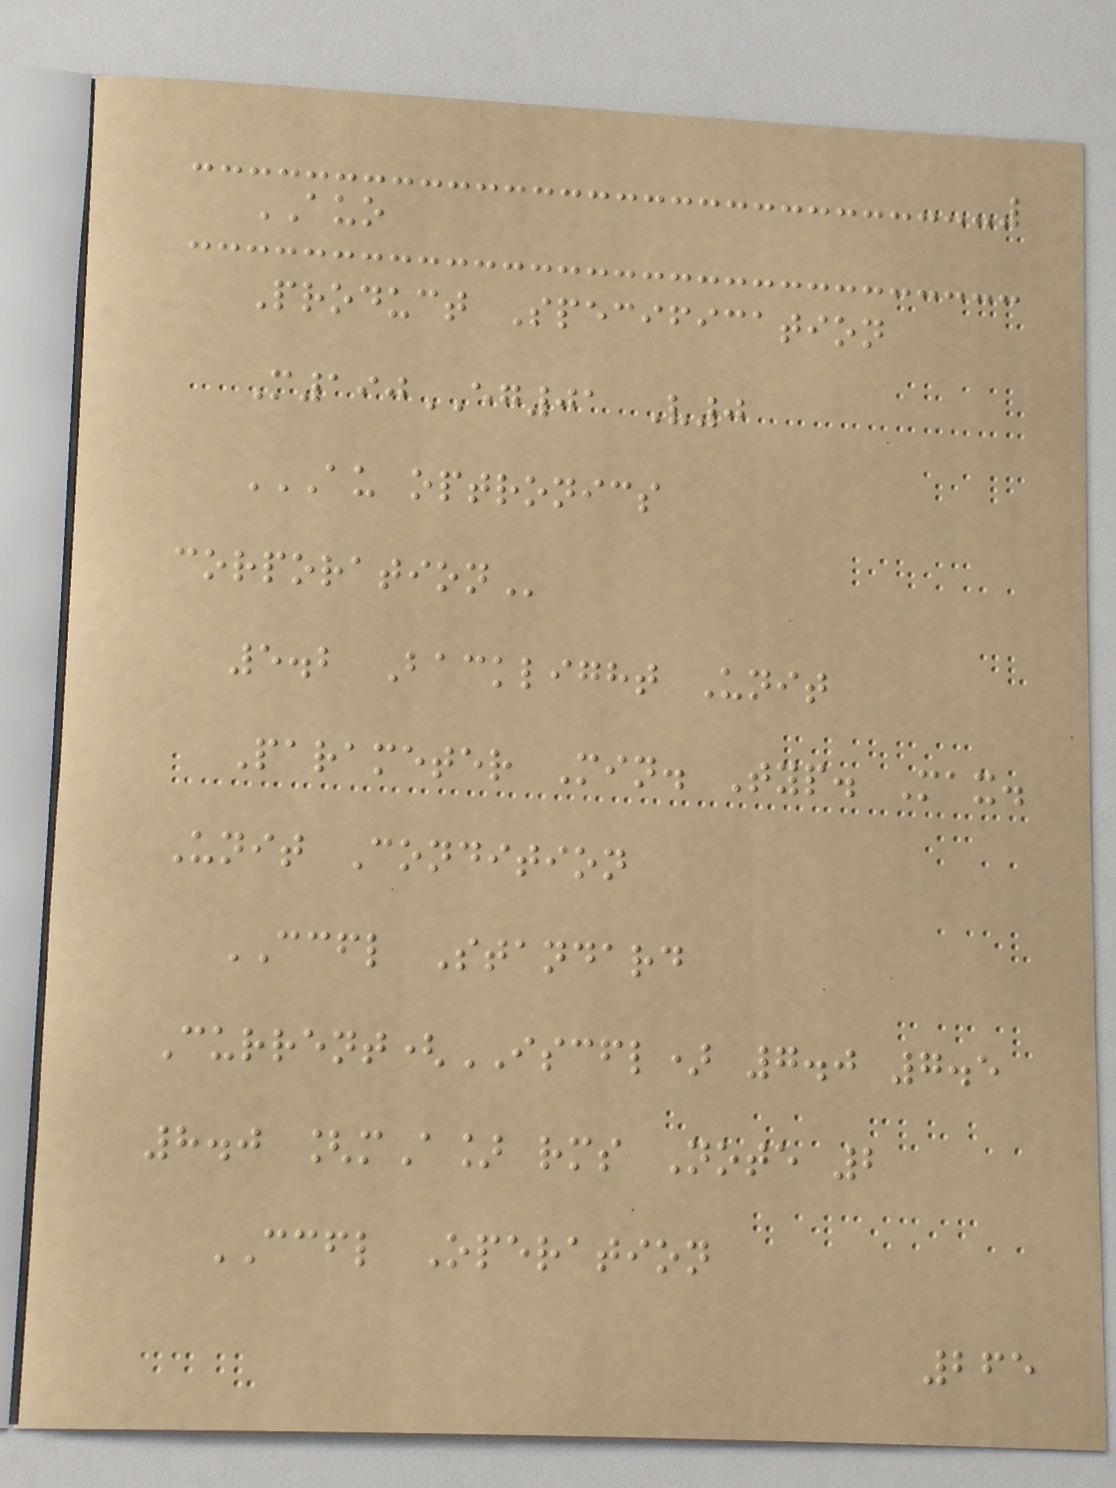AUO
Product Specification
M190EG01 V0
AU OPTRONICS
CORPORATION
5.2 Backlight Unit
Parameter Min. Typ. Max.
Unit Condition
CCFL Standard
Current(ISCFL) 7.0 7.5
8.0 [mA] rms Note 2
CCFL Operation
265
